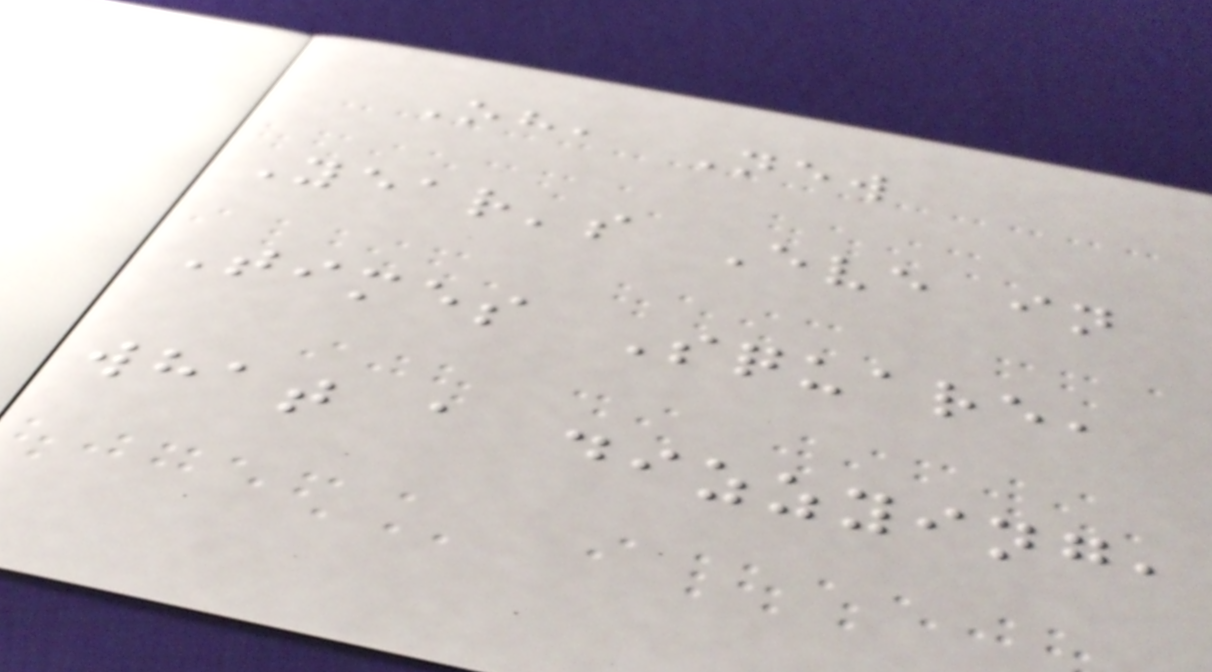Oh, New
Year's Eve in
Times Square,
what a dizzying,
